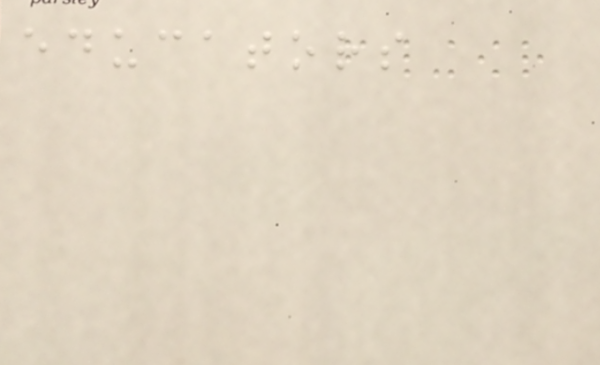educators
